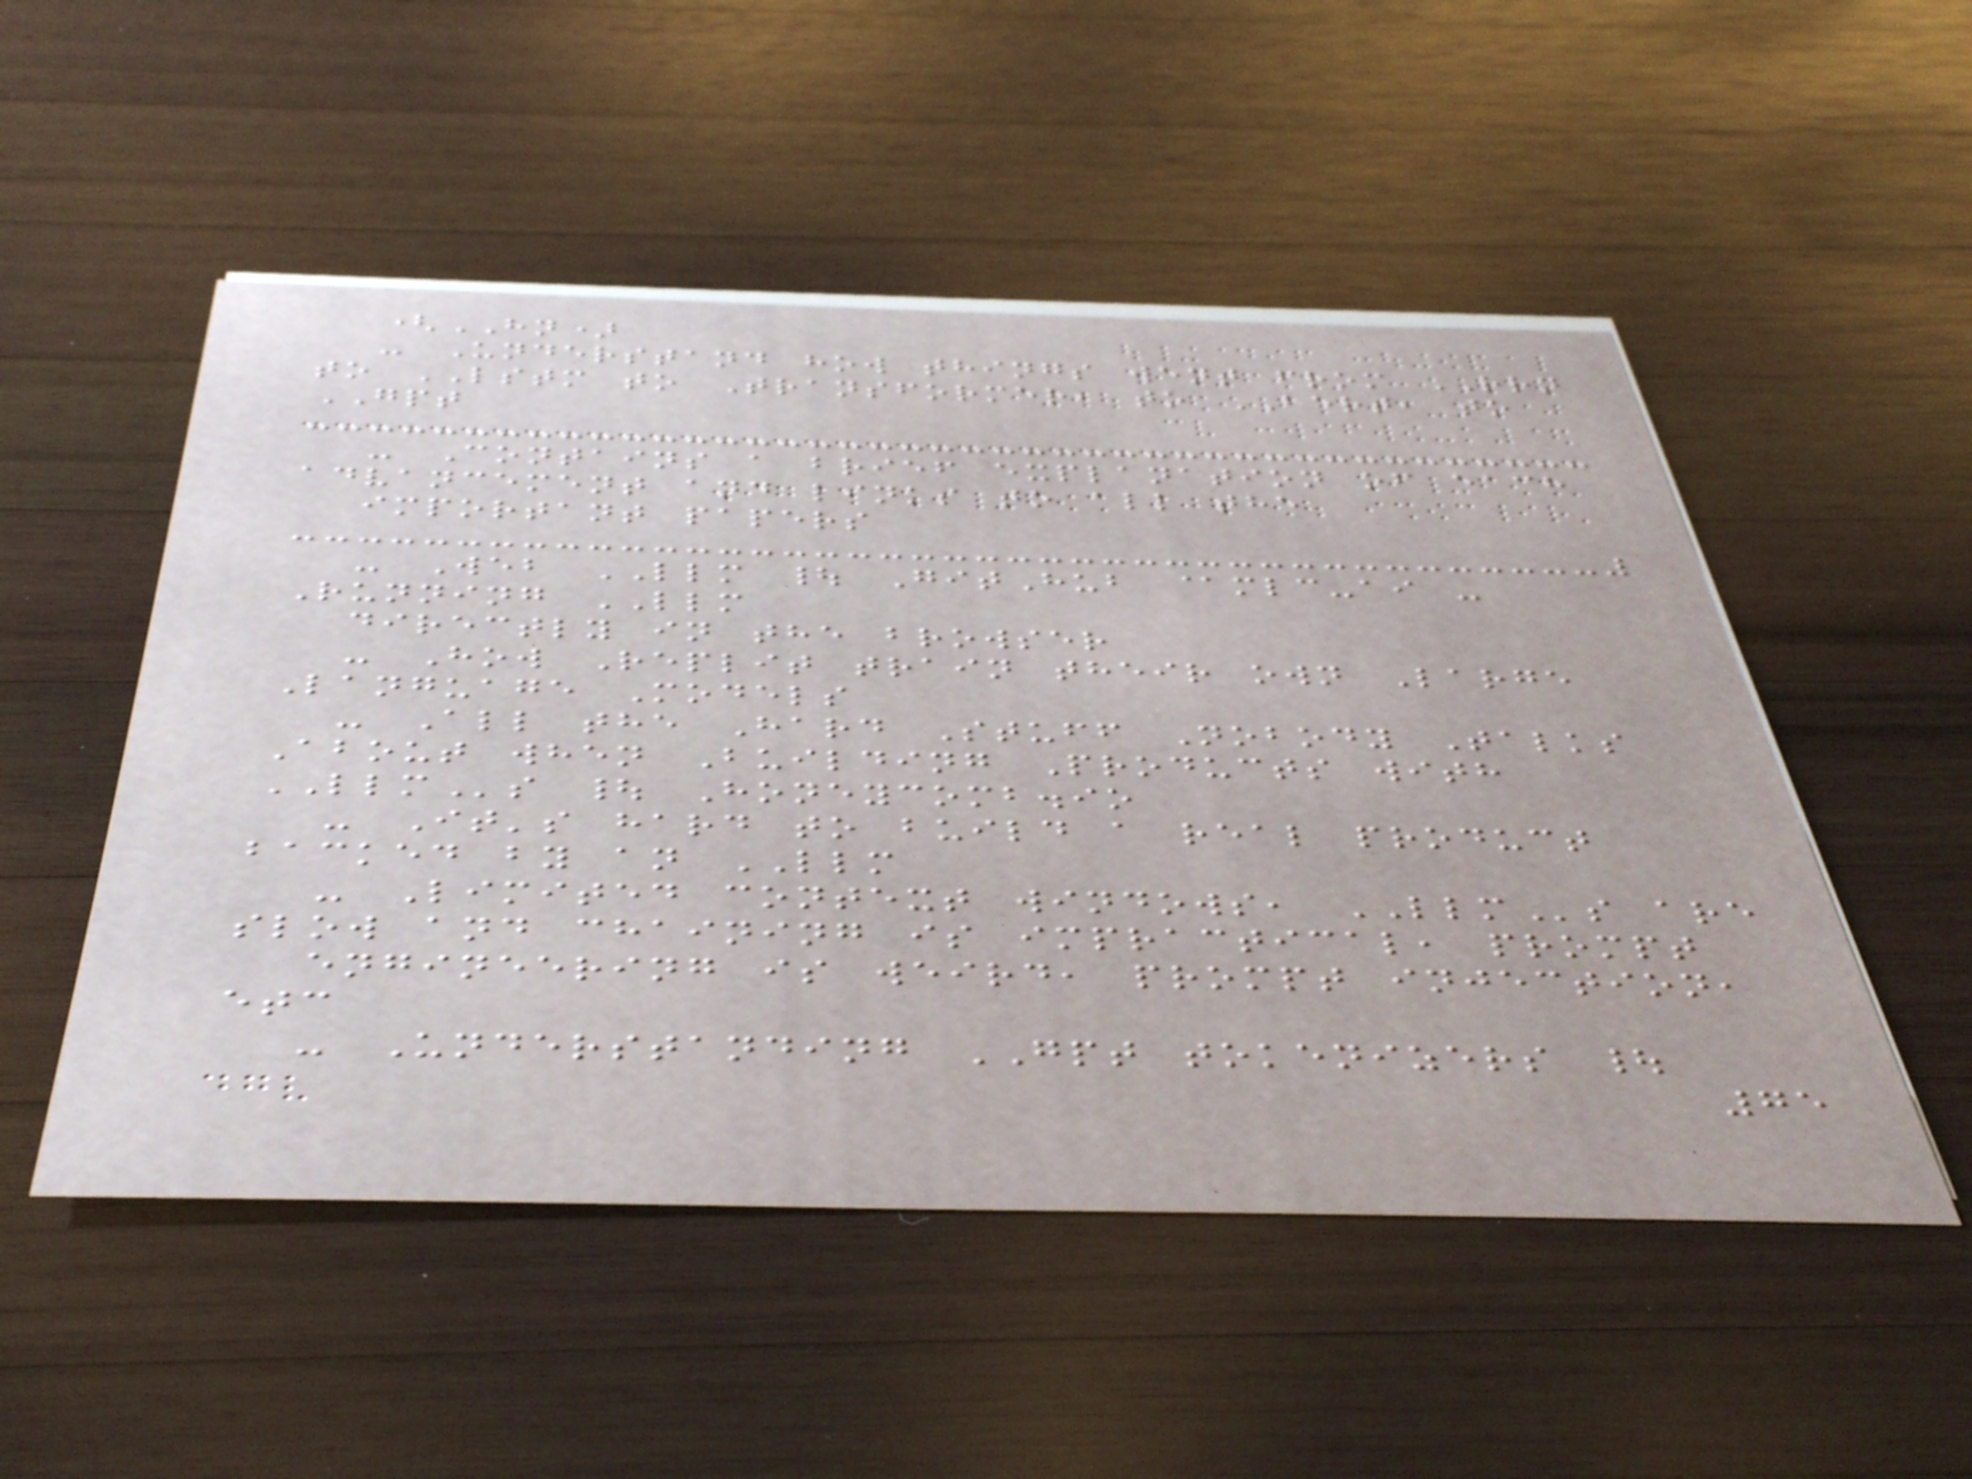(HN)
- Understand how things went from RRN
to LSTM to Transformer, to BERT, to
GPT
- Contains a brief explanation of each
advancement and links to all the
important papers
- Web LLM | GitHub @mlc-ai -
Running LLM
directly in the browser
- How Replit train their own Large
Language Models
- All the Hard Stuff Nobody Talks
About when Building Products with
LLMs | Honeycomb.io
- It's hard to build a real product
backed by an LLM
- Limited context windows, LLMs are
slow and chaining is impractical, prompt
engineering is weird, prompt injection,
etc
- Understanding GPT tokenizers |
75
